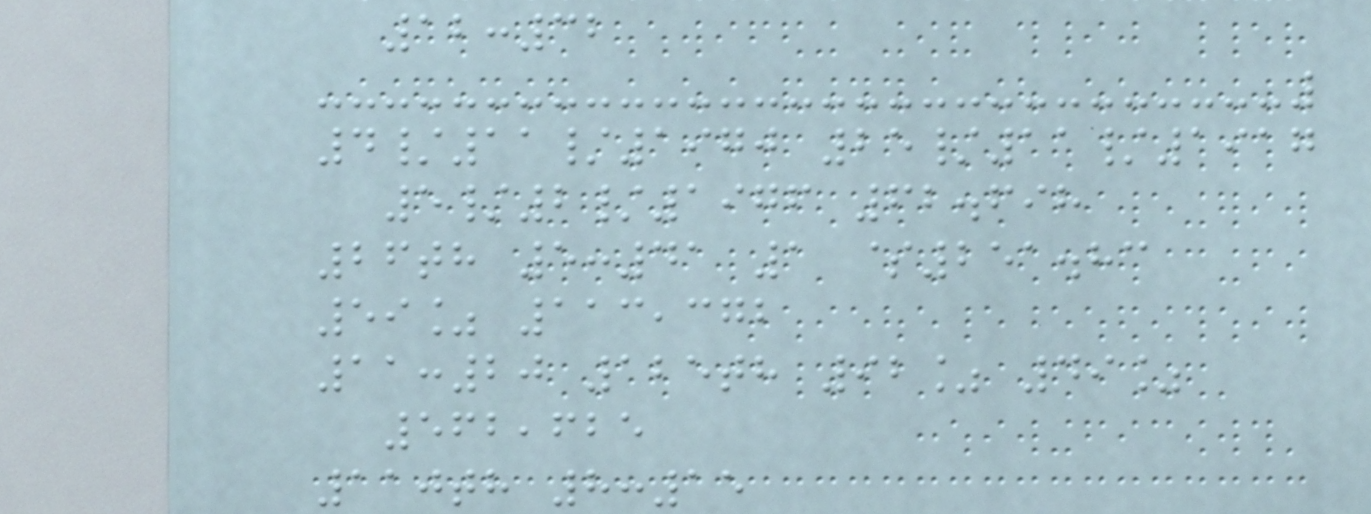12:32
4/11/1970 25/11/1917
5/2/1976 62.698
26th 5:41 1 $251.83
59% 113,372
11:20 125th 92% 49%
562,625
110th 8:15
